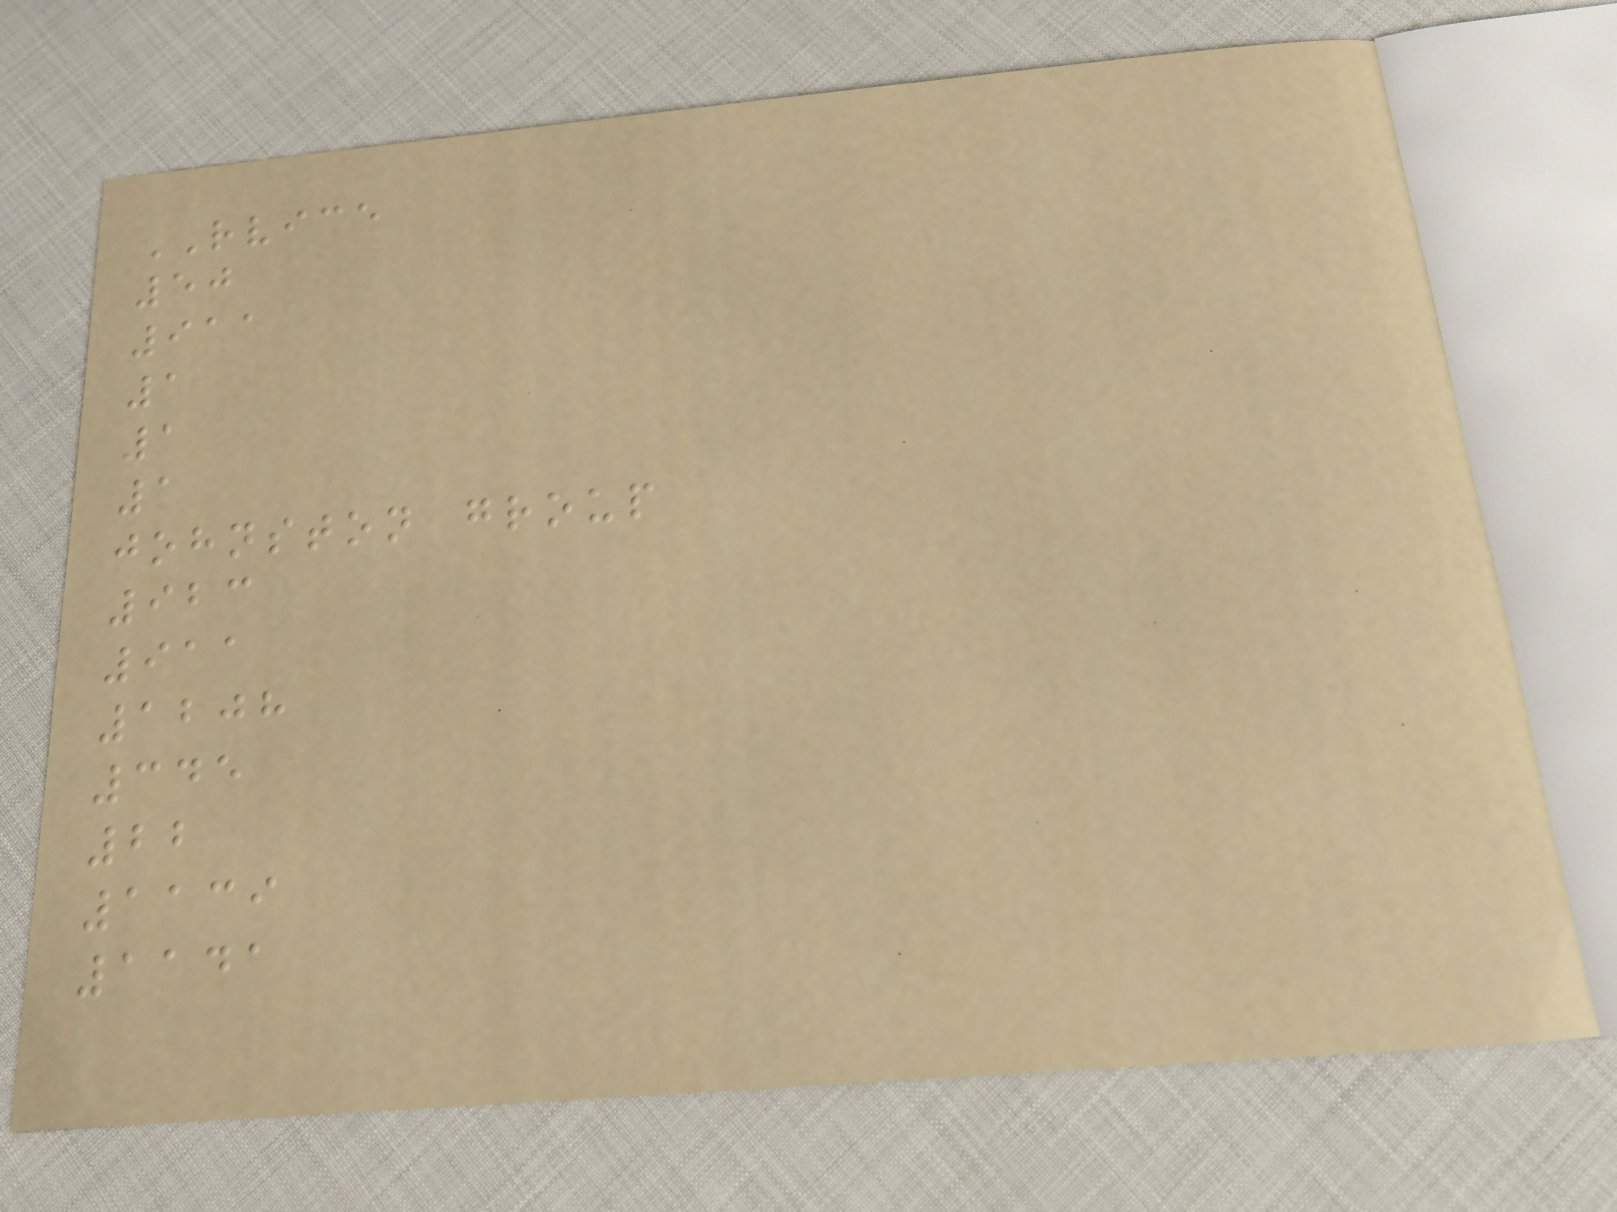RVICE
50
911
1
1
1
johnston group
923
911
1208
345
22
1139
1141
